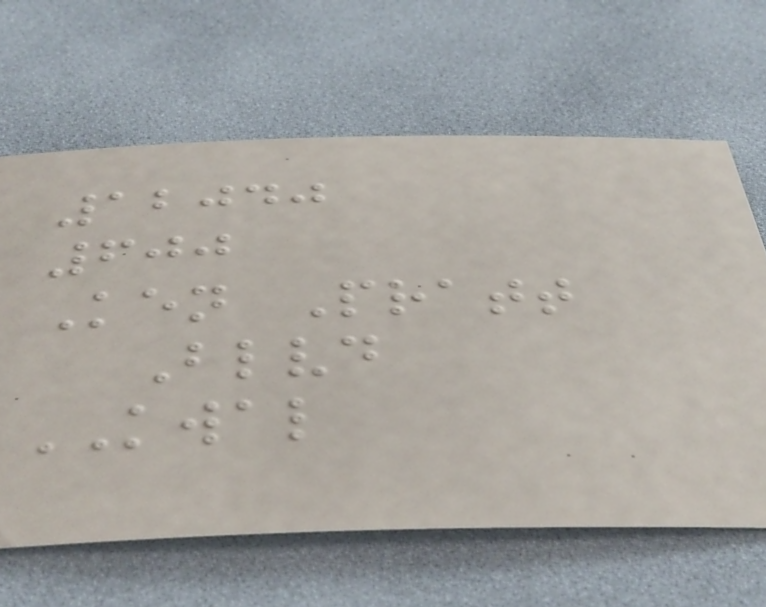12040
600
Ken Pratt
Blvd
KWAL
